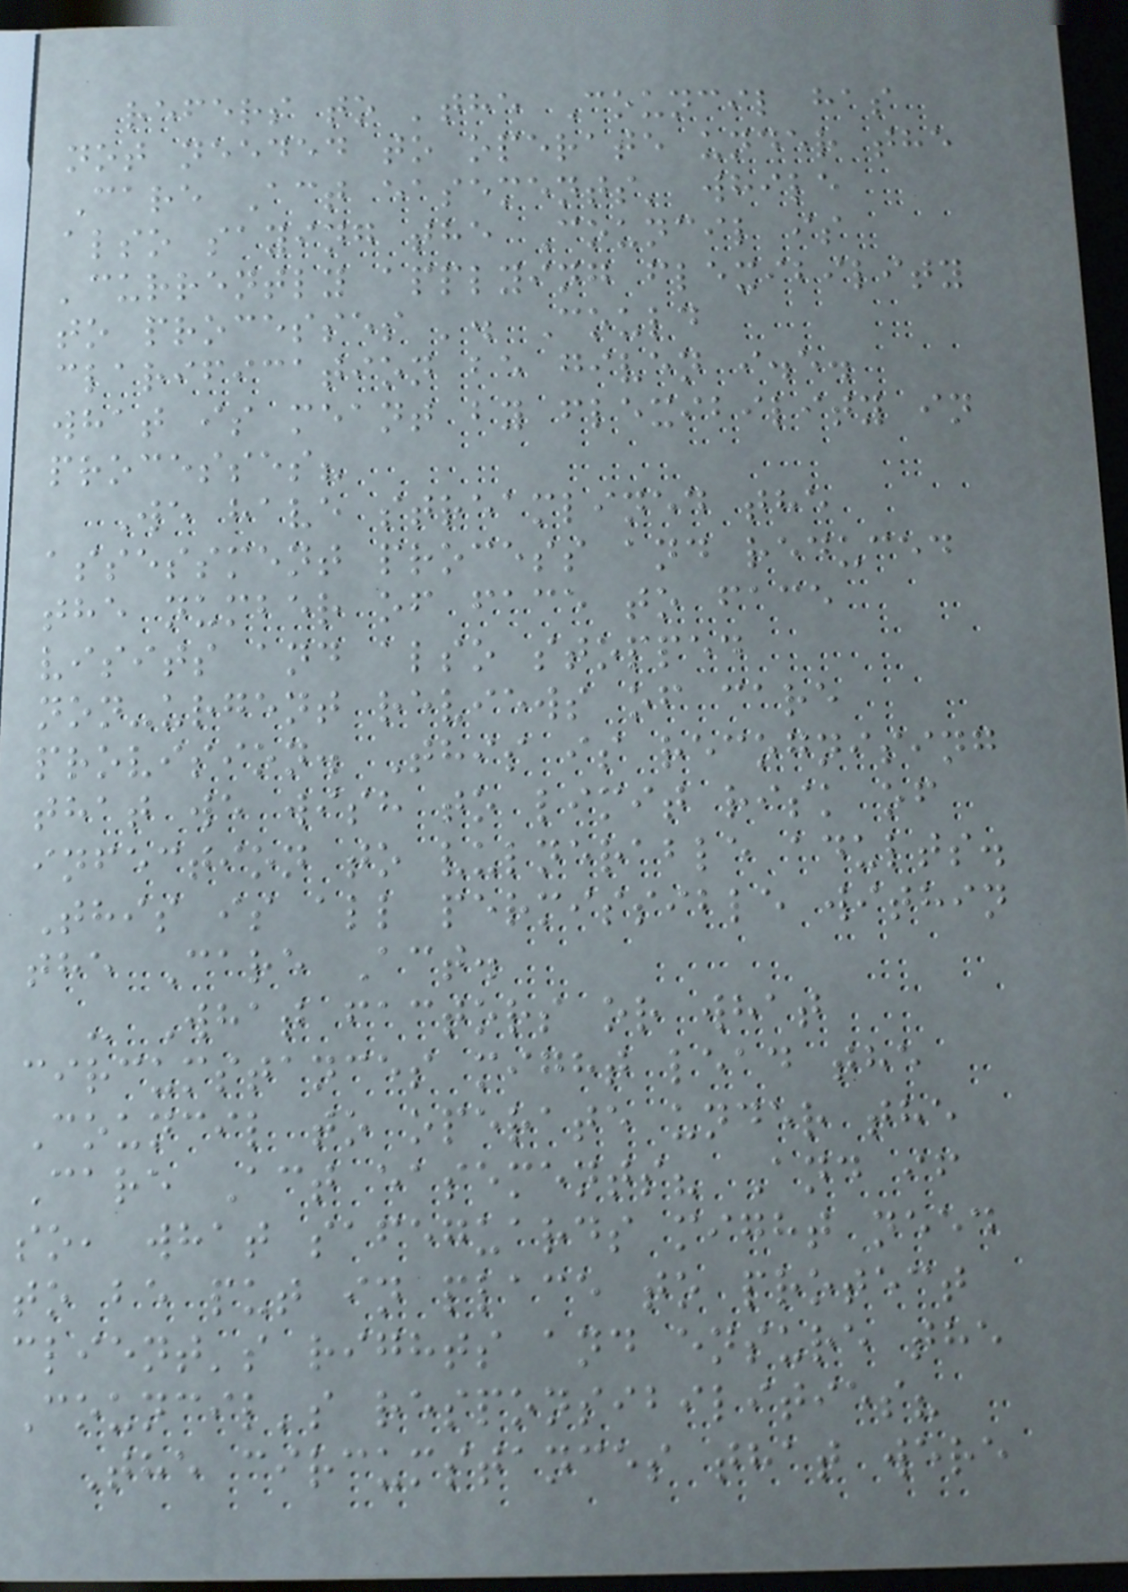refers to 'the Council has
not needed to operate under the
Care Act easements' while
also saying the Council is
'currently applying flexibility
to processes '. Could
clarification be given i.e.
what is meant by flexibility in
processes?
We have streamlined the
assessment process and reduced
the number of face to face
visits and also stopped
non-urgent reviews of care
provision. This is recognising
that we wish to limit risk of
infection to vulnerable adults.
This is all permissible within
the Care Act.
- What factors or what
circumstances might lead the
Council to operate under the
Care Act easements? And if
so, what safeguards might need
to be put in place to protect
client's rights and ensure the
Council's responsibilities?
The circumstances that were
